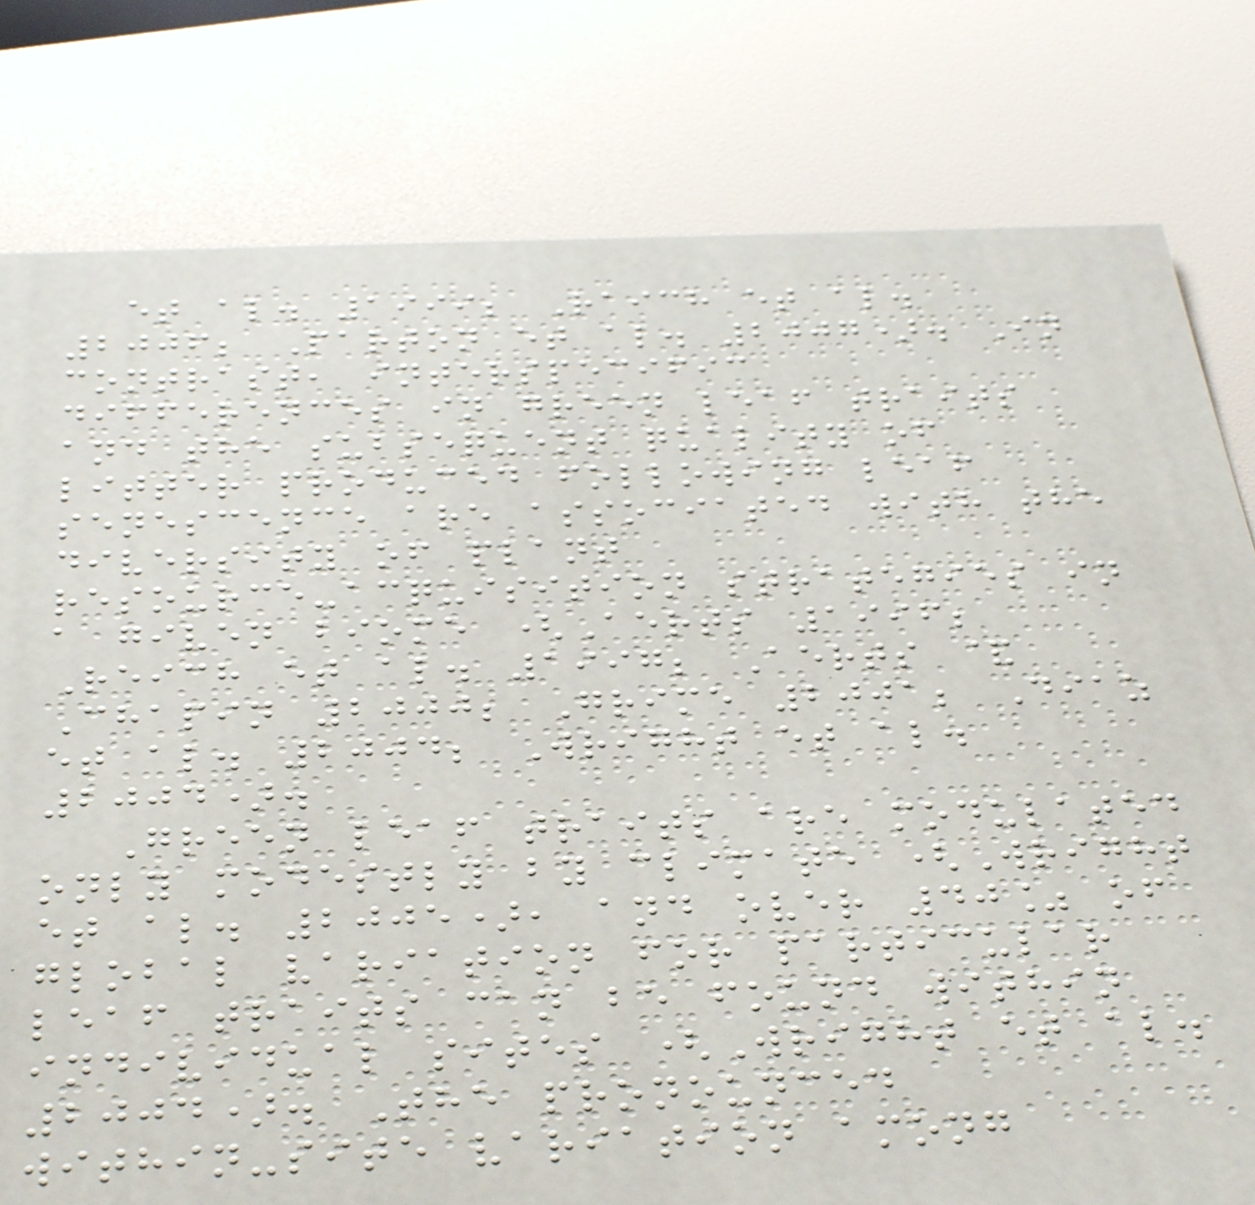et al. 1999; Raich et al.
2006; Parton et al. 2007). In
contrast, interspecific
differences in green leaf traits
and the subsequent quality of
litter produced following leaf
senescence are associated with the
diversity of plant
resource-acquisition strategies in
a given biome (Aerts 1996;
Reich et al. 1997; Aerts &
Chapin 2000; Grime 2001; Diaz
et al. 2004; Wright et al.
2004).
Green leaf traits are modulated
only modestly by climate (Wright
et al. 2005), and over 40% of
global variation for particular
leaf traits can be found within
individual sites (Wright et al.
2004). The pronounced
within-site variation among
